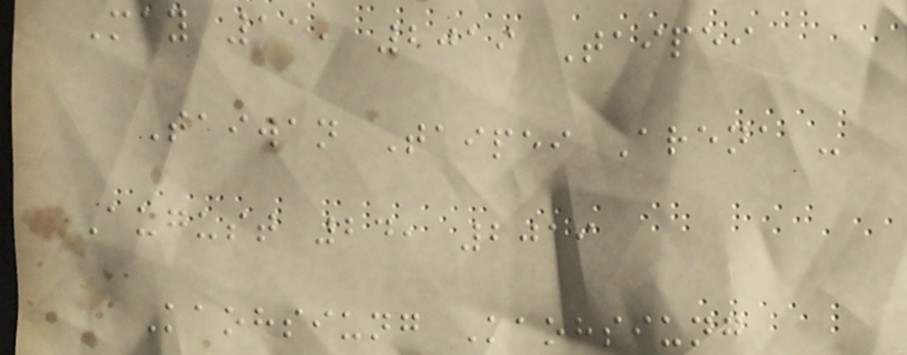May 11, 2019 Taipei
Taiwan Taipei Arena -
August 24, 2019
Kaohsiung Kaohsiung
